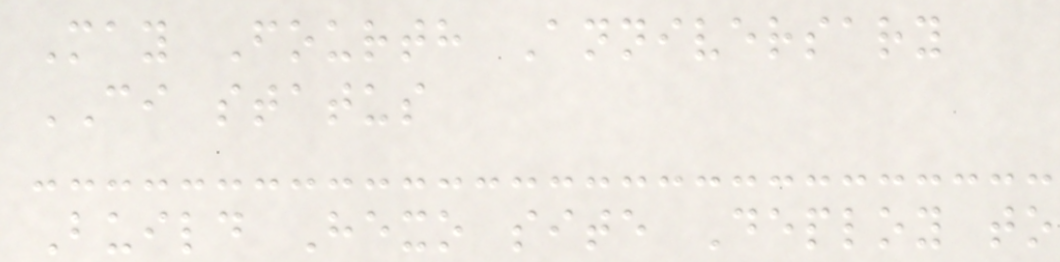May Fourth Anniversary
CI status
Build Hexo site Deploy to
